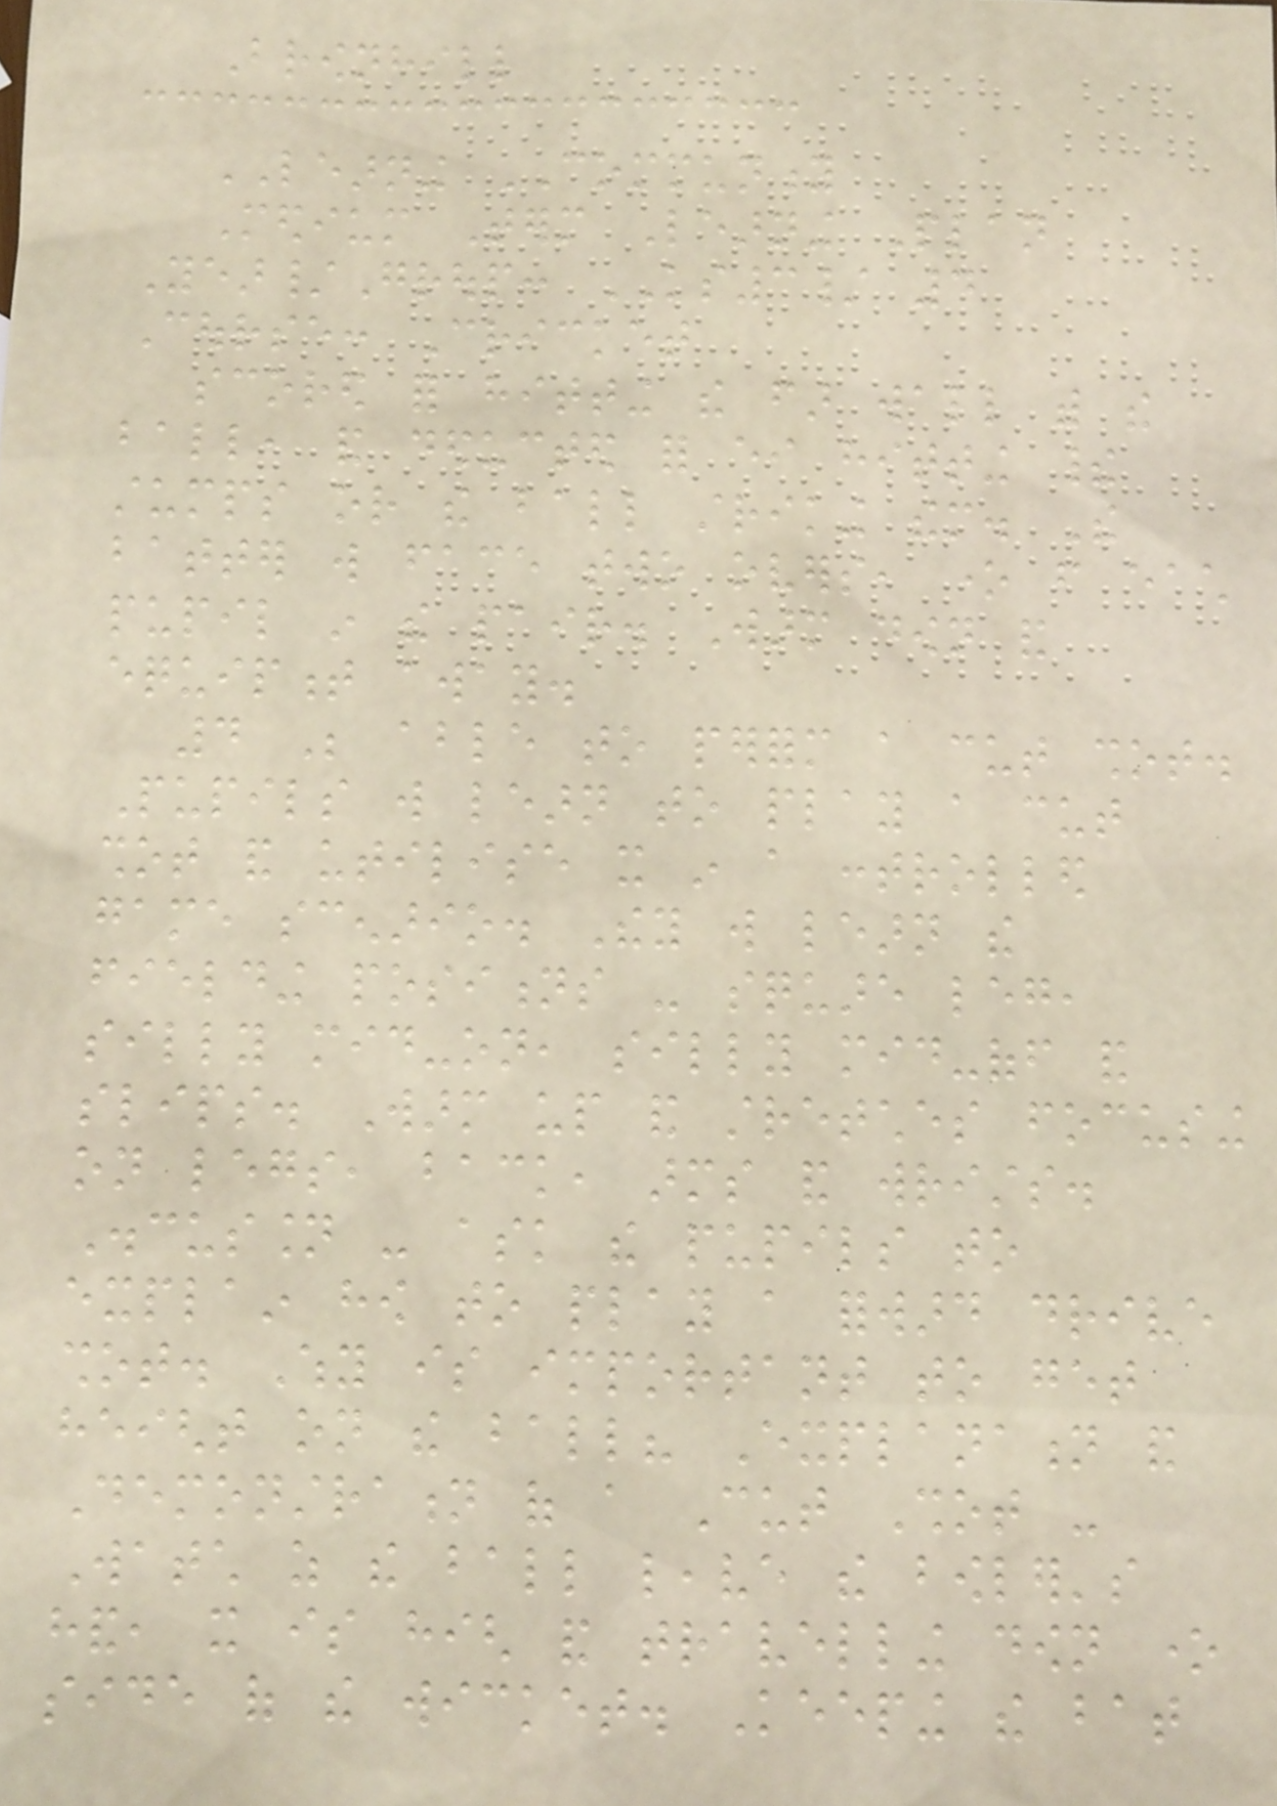Brownhill
LEARNING COMMUNITY
Medium Term Learning Plan
Year/Group: KS3/ 4
Course: Cricket
scored for hitting the far wall with the
ball, and deducted for either hitting their
stumps or the ball striking them. The
batter will face two overs, one from each
pupil in the pair. Warm down and
equipment away.
4 Be able to perform a cut shot.
Pupils will learn to play a cut
shot and utilise it in a controlled
game scenario. They will learn the
fielding positions - square leg,
silly mid-on, silly mid-off and
slips. Warm up and stretches focusing
on legs, back, arms and wrists.
Discussion - ask the pupils to
explain how to play a forward drive
shot. Why is important to get
height on the ball? Explanation and
Demonstration of a Cut Shot -
Watch as the ball leave the bowler's
hand, it is high and travelling down one
side of the wicket. Keeping the bat
